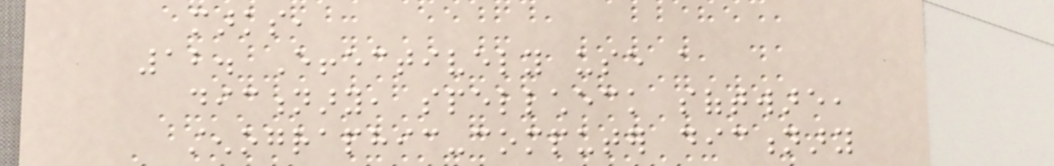marks,
12. Effectively use a
dictionary, spellcheck software,
stenographic-computer dictionary
